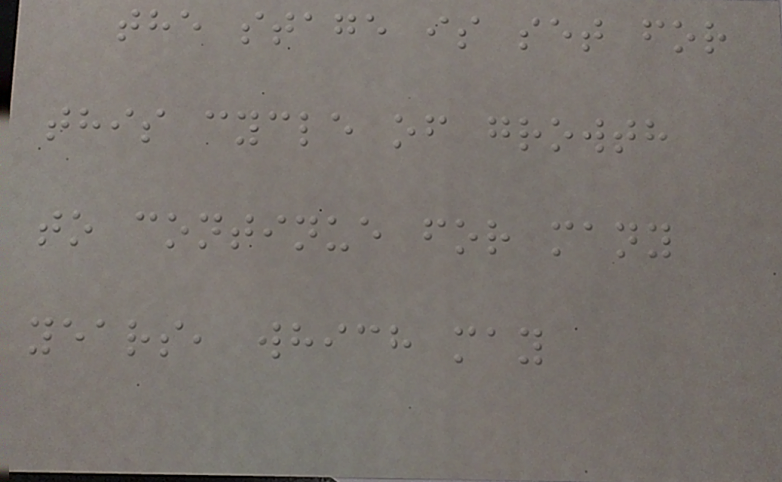the stage is set for
this cycle of growth
to continue for many
years, which may
